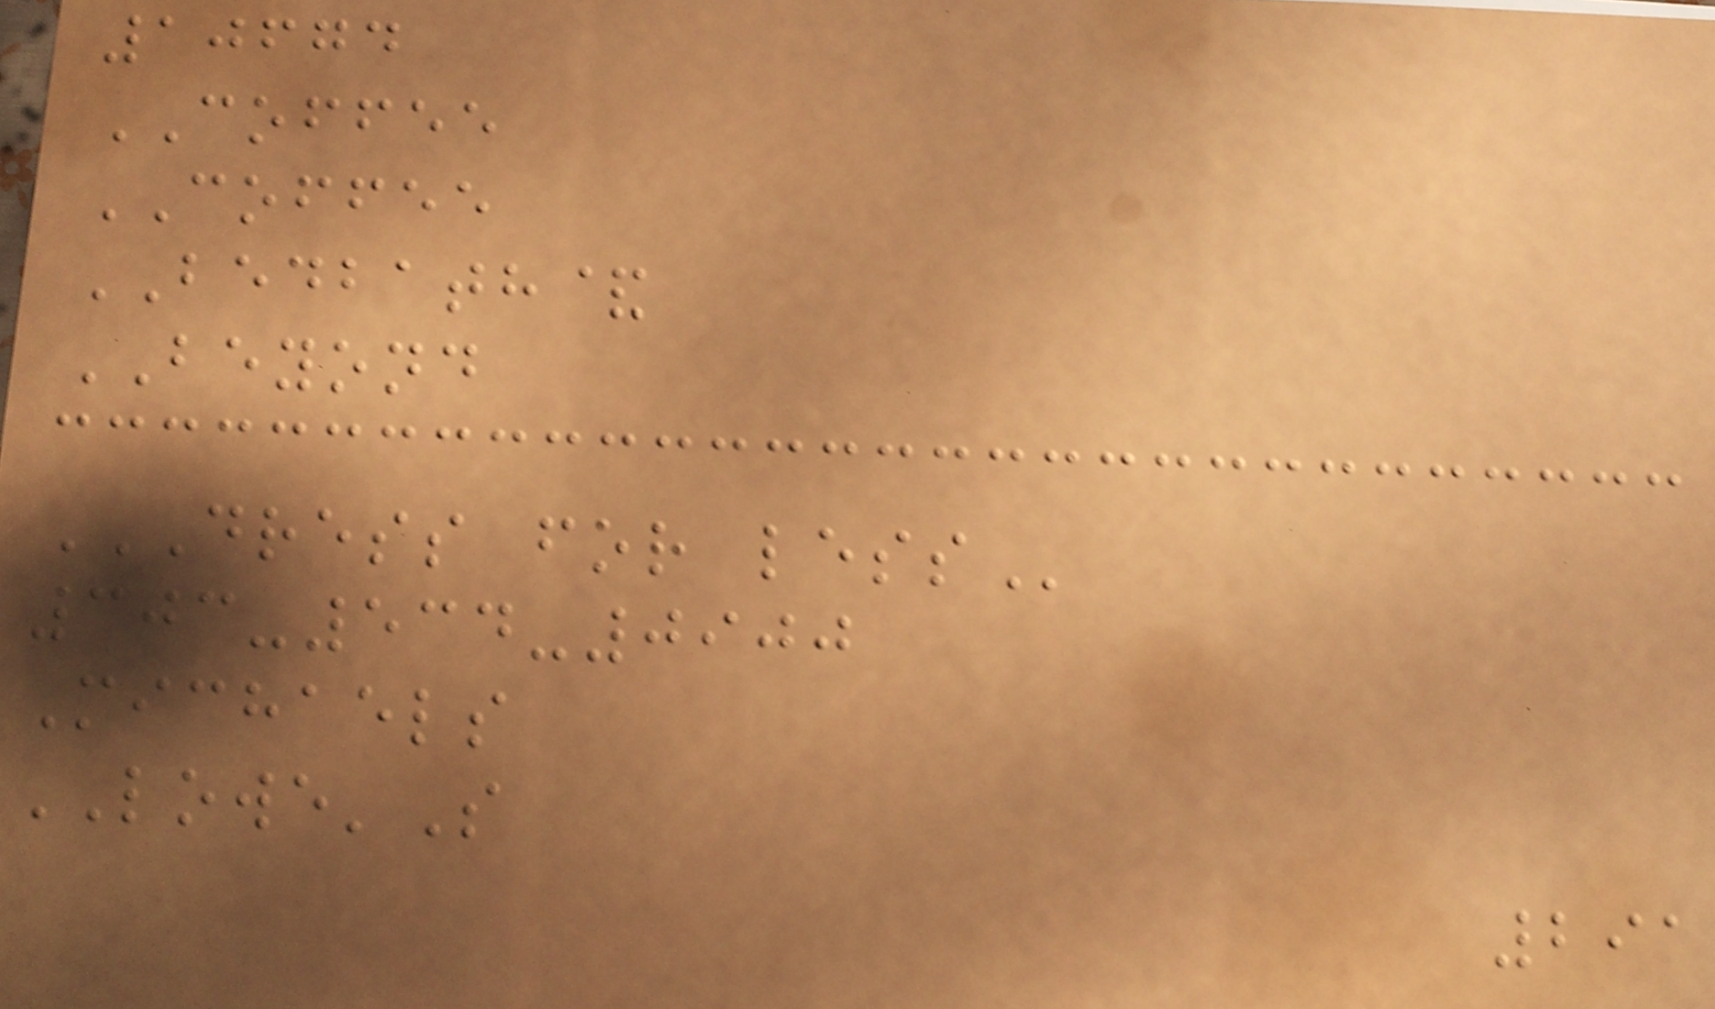10674
COFFEE
COFFEE
BEDBATH&
BEYOND
DRESS FOR LESS
303-534-0900
Michaels
LOWE'S
291
